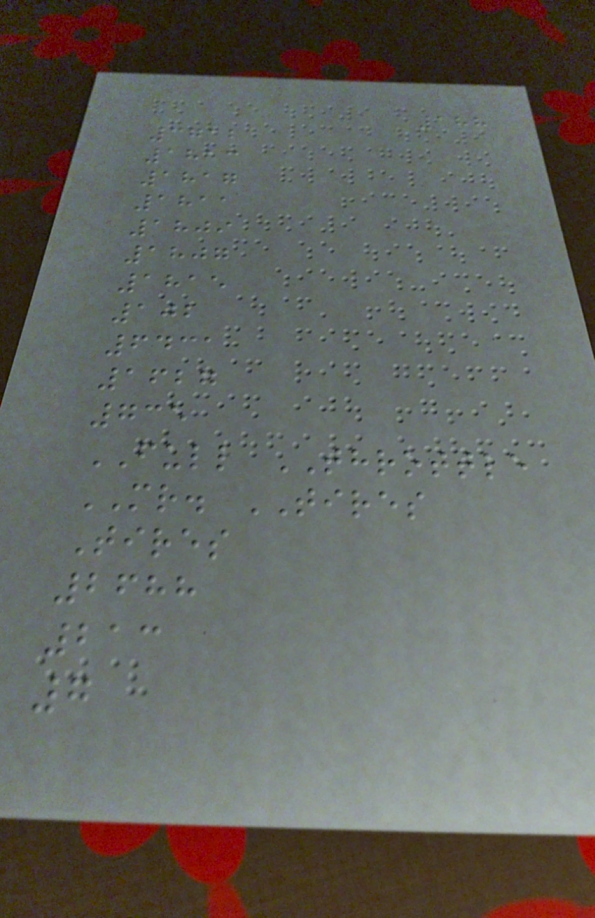188
3712
1813
1817
1811
1809
1807
1815
102
6431
1627
735
FULL THROTTLE
MR. TIRES
Tires
2688
213
7
